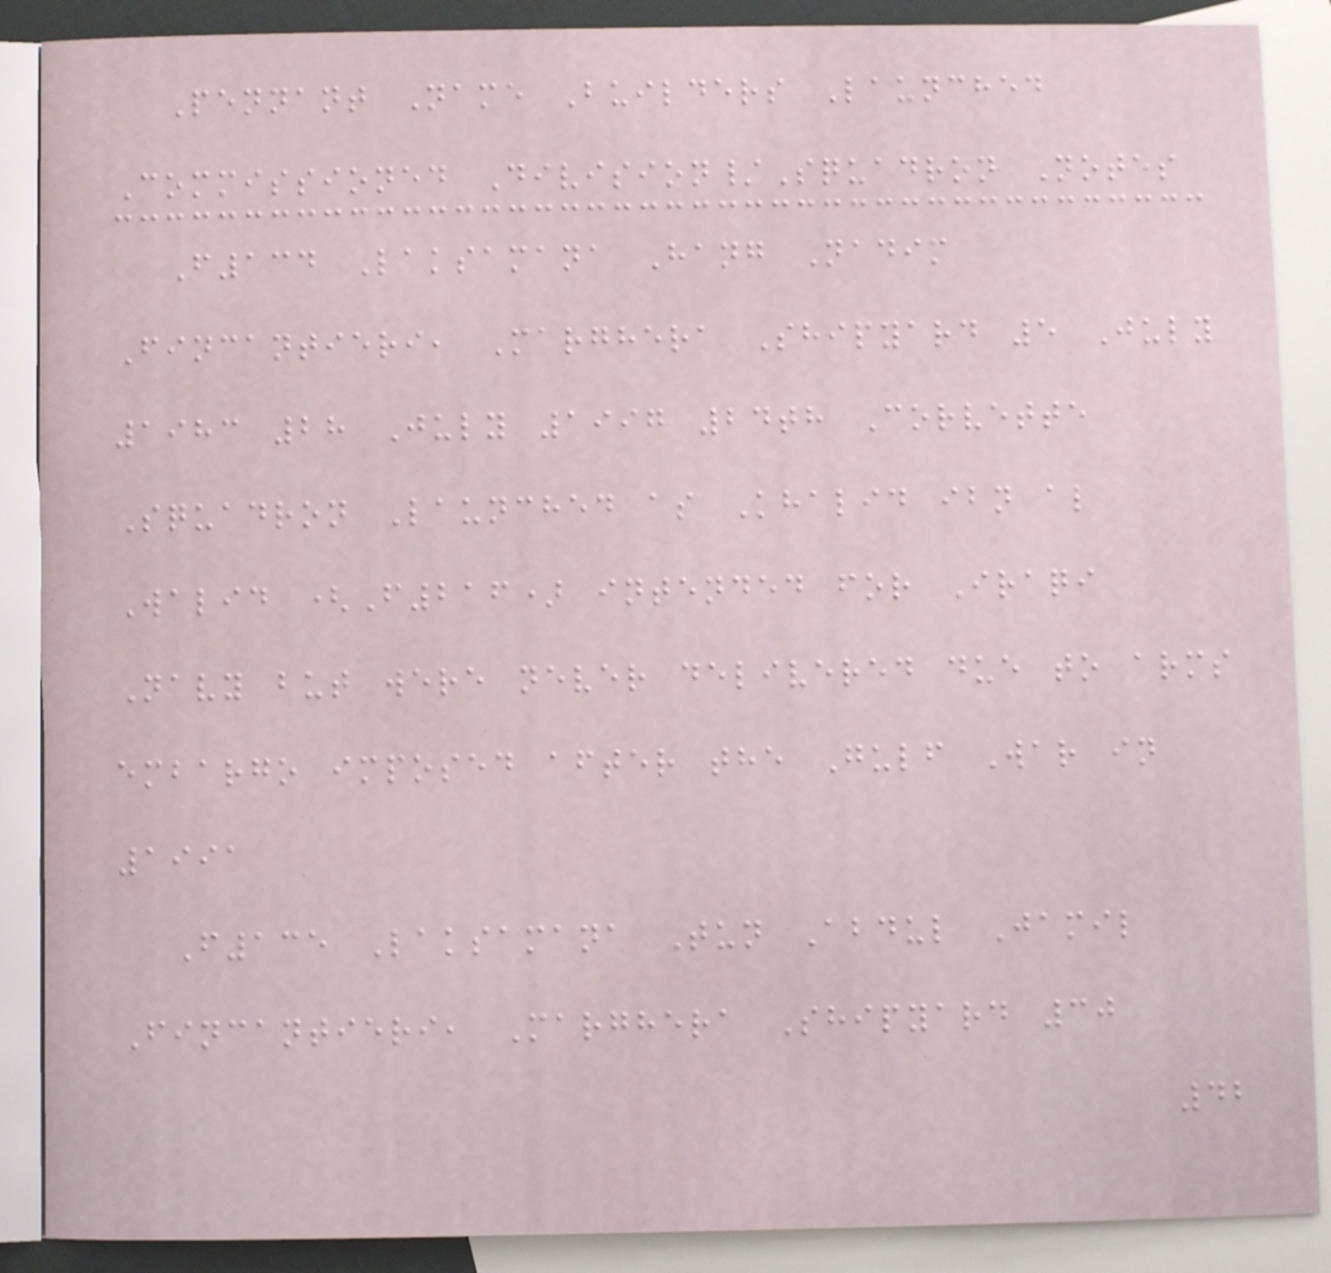Pennant Name Builders Launched
Commissioned Division/Squadron Notes
F134 Laksamana Hang Nadim
Fincantieri, Marghera Shipyard 5 July
1983 28 July 1997 24th Corvette
Squadron Launched as Khalid ibn al
Walid (F216) intended for Iraqi
Navy but were never delivered due to arms
embargo imposed after the Gulf War in
1991
F135 Laksamana Tun Abdul Jamil
Fincantieri, Marghera Shipyard 30
42
